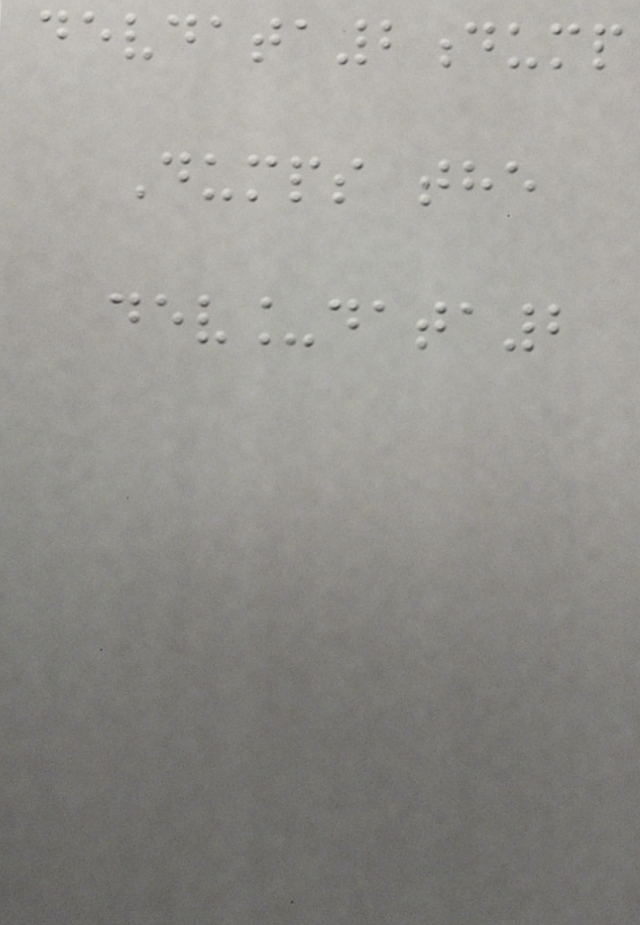devdata2dump
Dumps the
dev_data2
